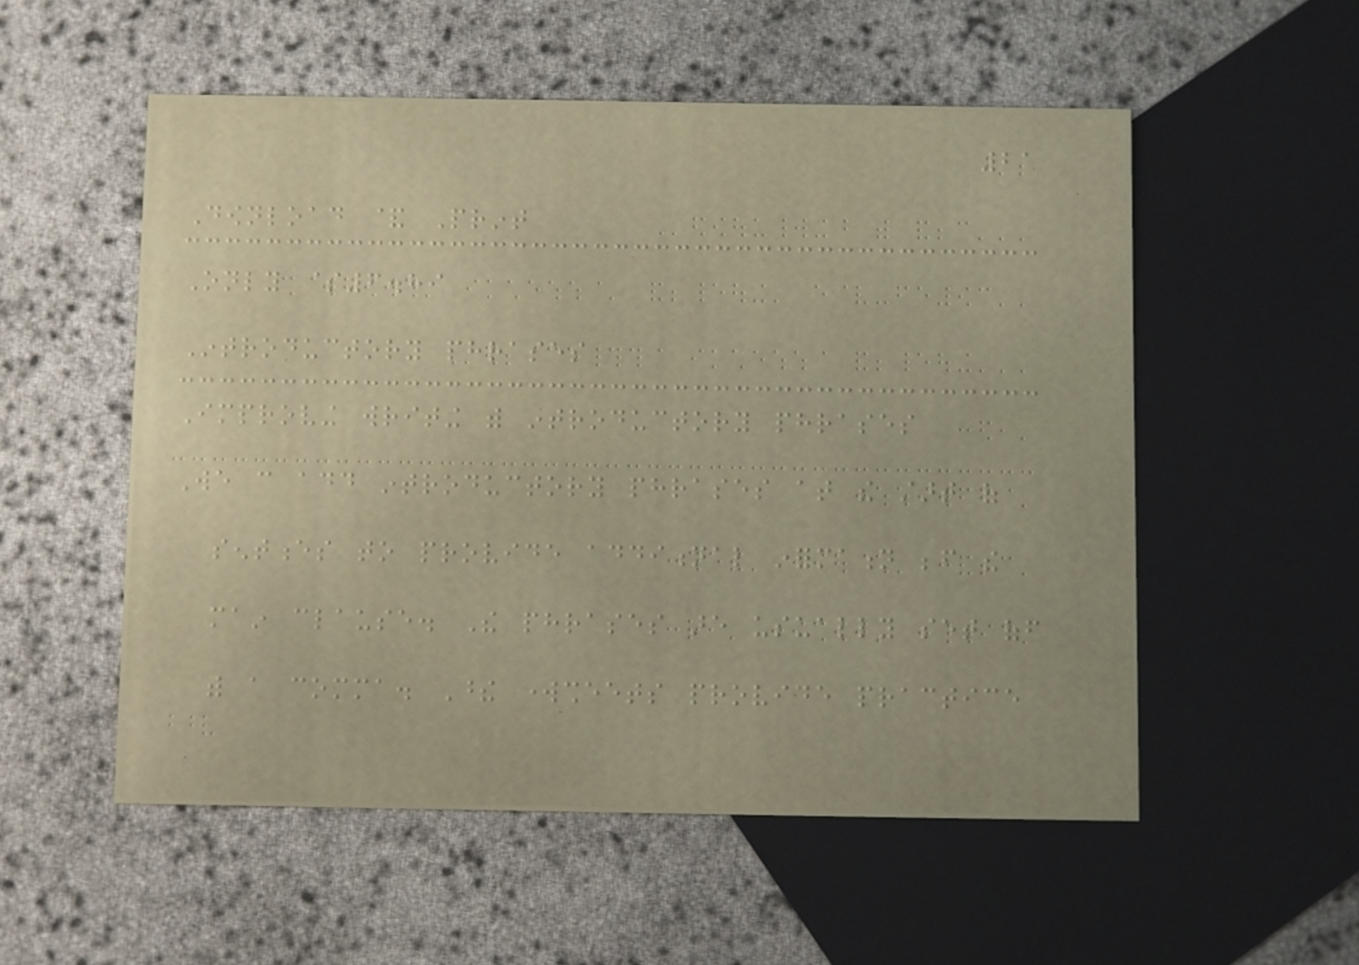21
Download & Print
Only $6.89
Introductory phrases
Improving writing with introductory phrases
We can add introductory phrases at the start of
sentences to provide additional information before the
main clause. The phrases are usually set off
with a comma. These worksheets provide practice
